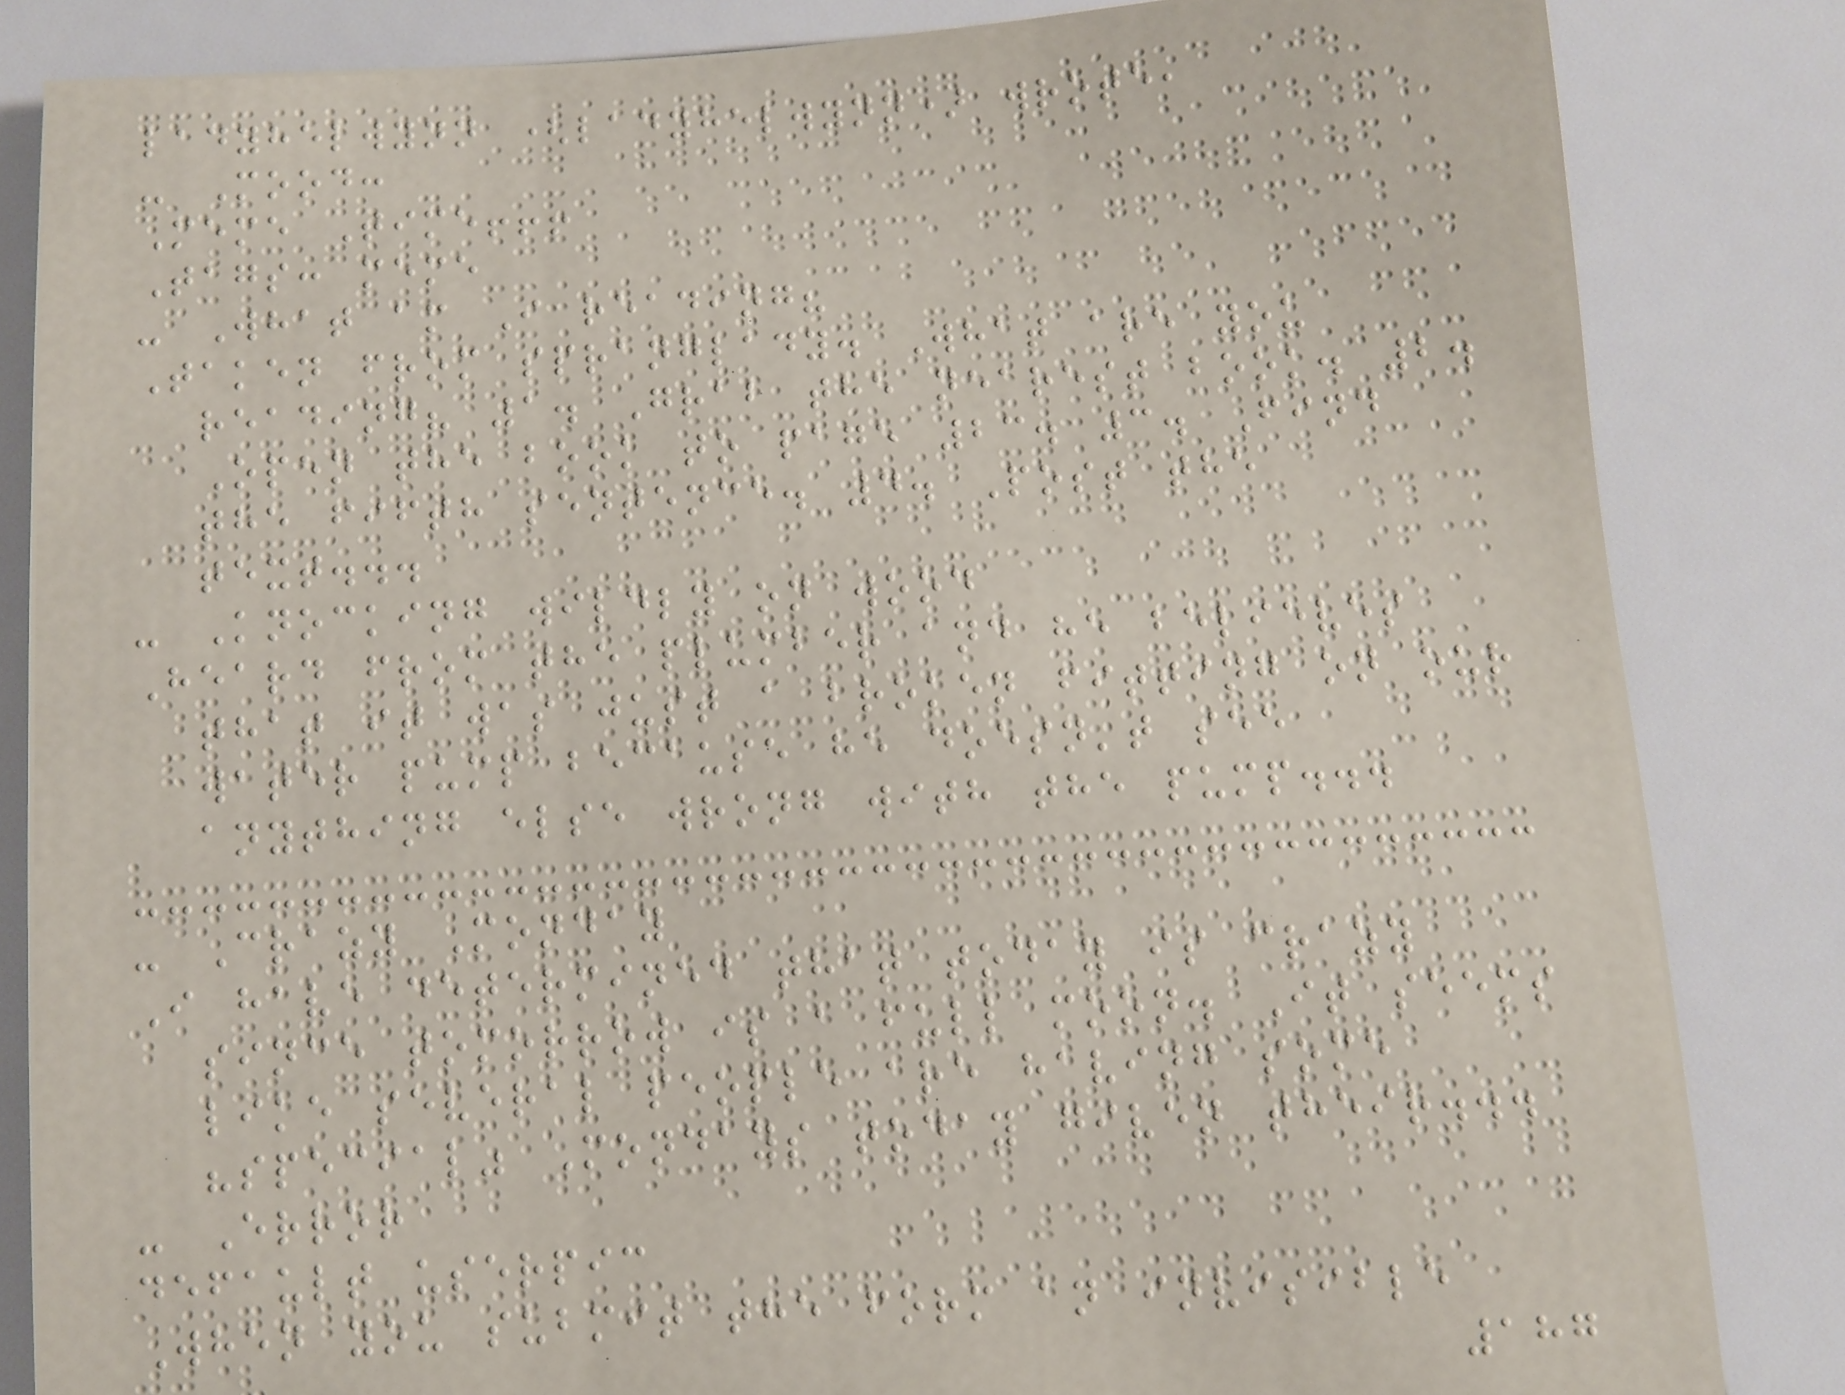ladyhelwynn (ladyhelwynn) wrote,
- Mood:
Meme Time!!!
Tags: meme
- What am I reading?
Taken from spranglady. What are you
reading? 1. Grab the nearest book. 2.
Open the book to page 23. 3. Find
the fifth sentence. 4. Post the
text...
- Knocking wildly on wood
Heard from the plumber and he believes
that it was just a broken fitting on our
water pump because he doesn't see
anything else wrong with the pump...
- Crazy Monday
I have determined that today is crazy
since tomorrow is a full moon. It seems
like several people are having some
"special" Mondays today given their...
- Error
default userpic
When you submit the form an invisible
187
